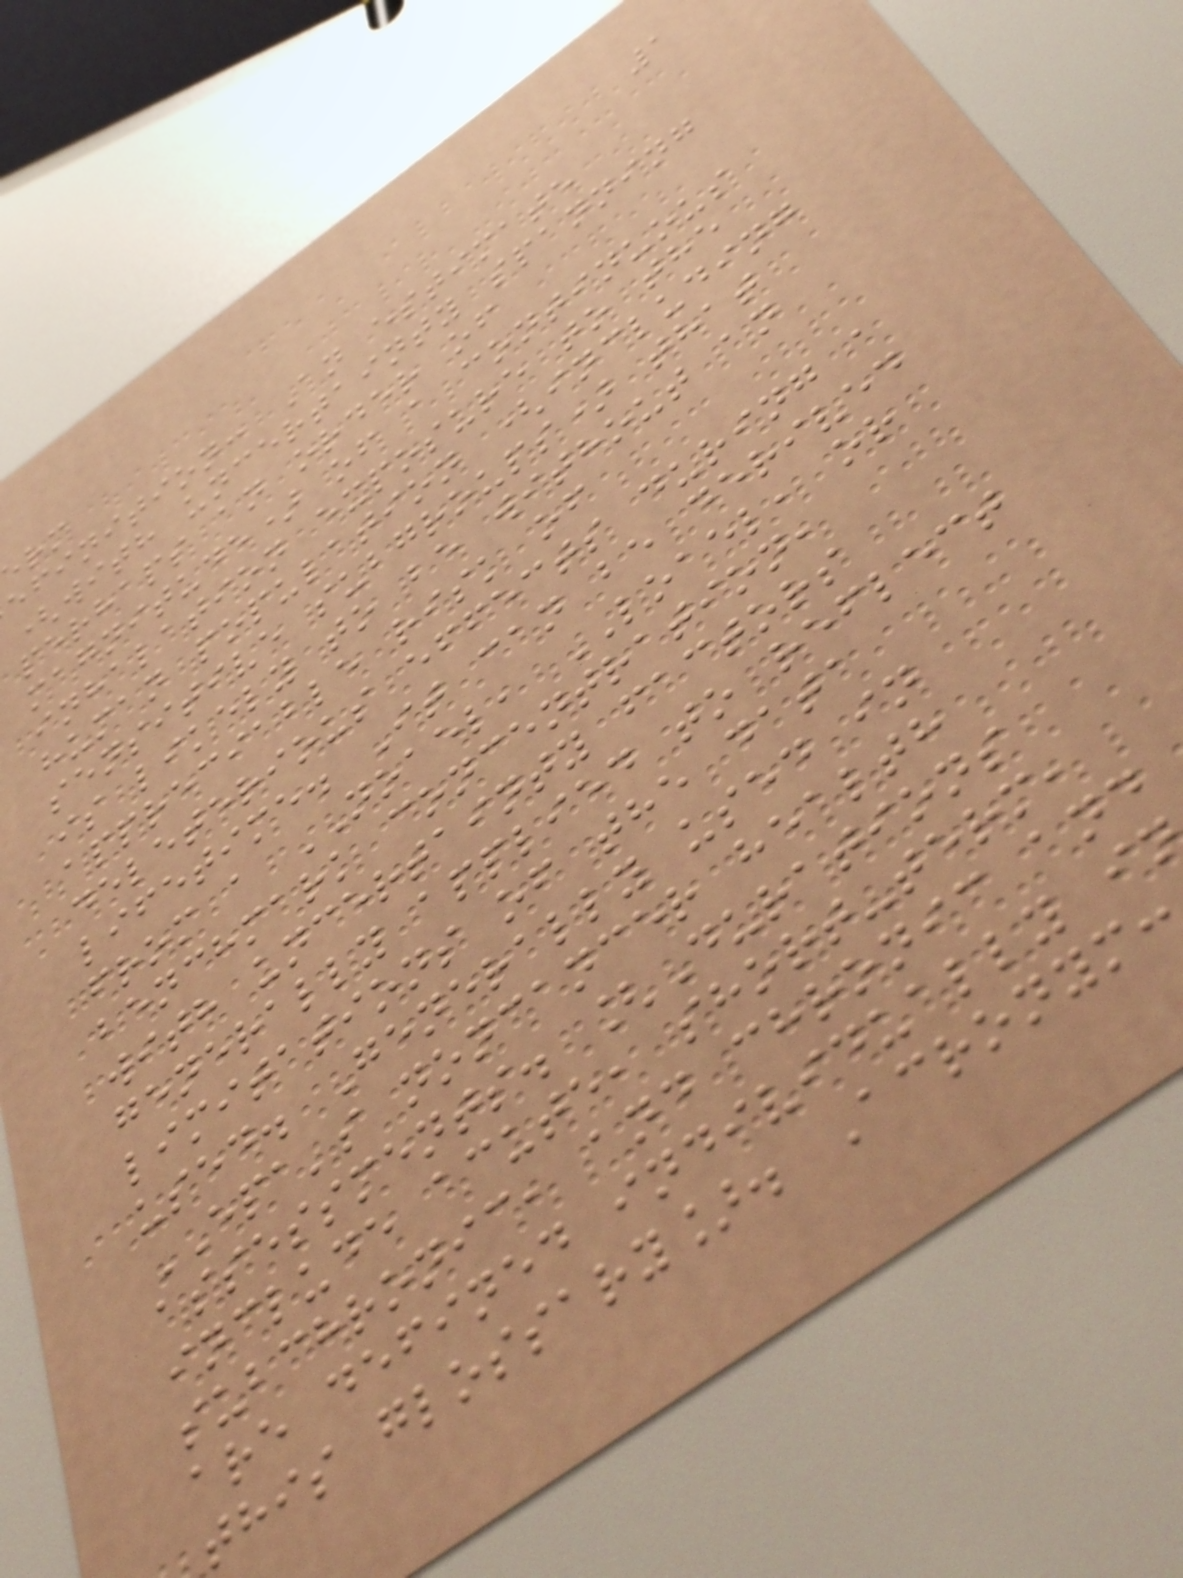1
efinition: An estimate
(with uncertainty spanning
perhaps an order of
magnitude) of a continuous
inhalation exposure to the
human population (including
sensitive subgroups) that
is likely to be without an
appreciable risk of
deleterious effects during a
lifetime. It can be derived
from a NOAEL, LOAEL, or
benchmark concentration,
with uncertainty factors
generally applied to reflect
limitations of the data
used. Generally used in
EPA's noncancer health
assessments. [Durations
include acute, short-term,
subchronic, and chronic and
are defined individually i
this glossary]. Acronym:
